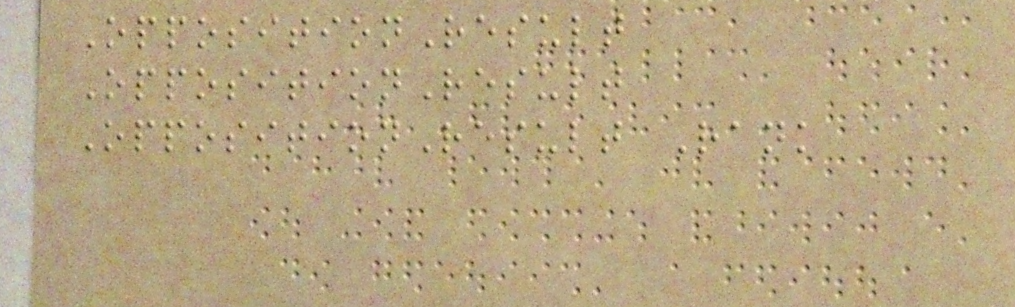OppositionResult
OppositionResult
OppositionResult Rank
